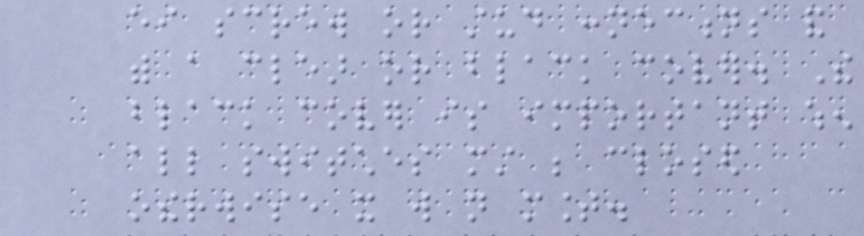either screw or stud connections and
with a clear or black cover. The
black cover is important when
all switches must be closed
otherwise it will not mount.
